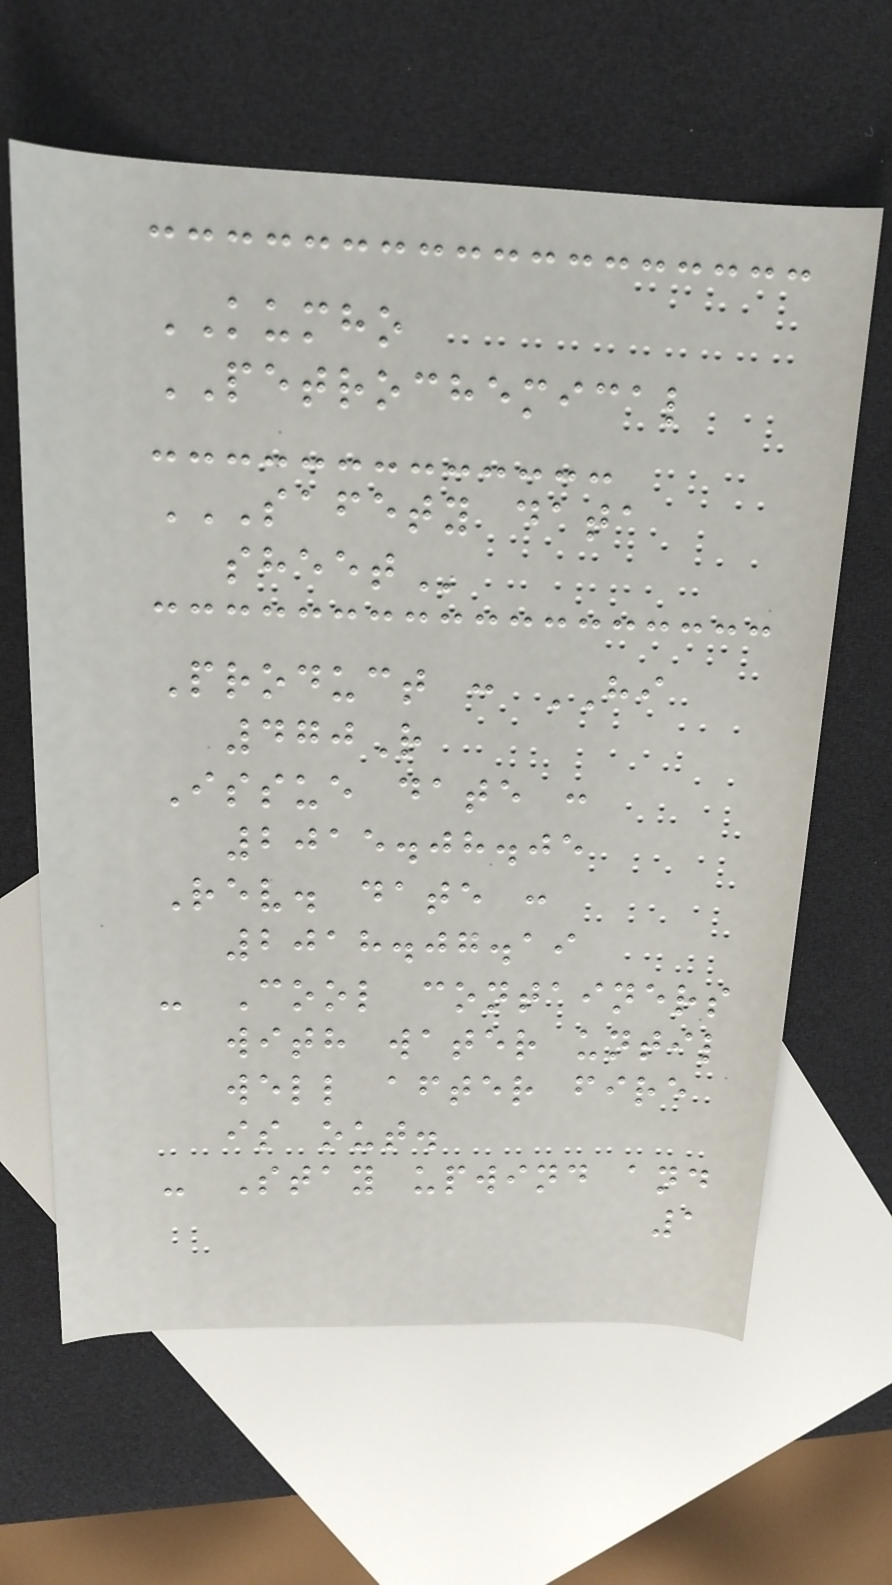KUMHO
PETROCHEMICAL
SAFETY DATA
SHEET
Product : HI
470R
Issue date :
2015.08.05
Rev. date :
2018.07.19
- Cool containers
with water until
well after fire
is out.
- Stay upwind and
1
